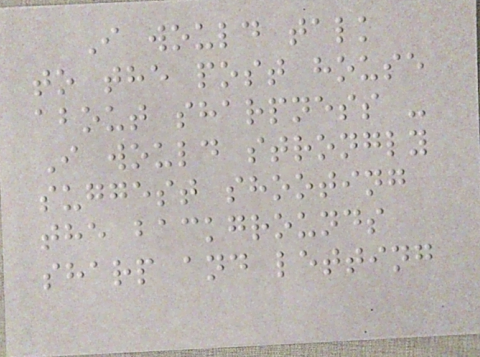I would talk
to the post house
about sharpness -
I would strongly
suggest shooting
the backgrounds
sharp and letting
